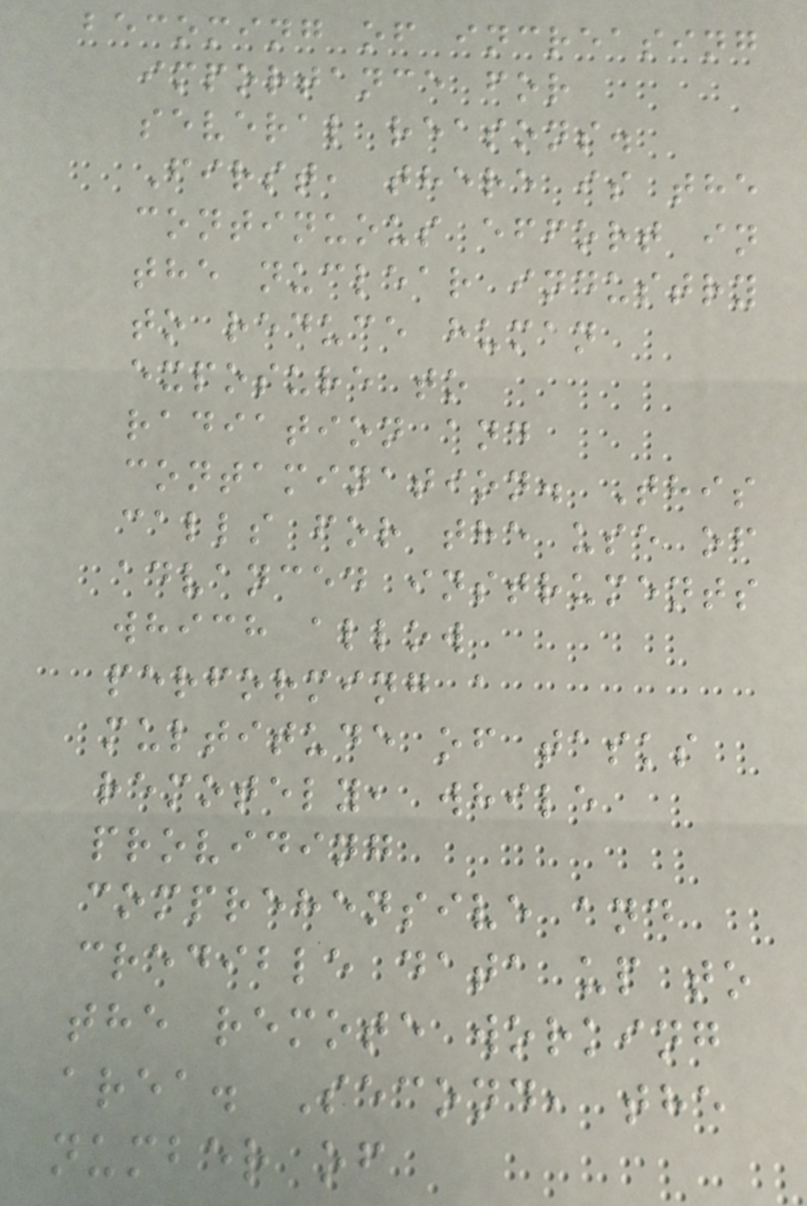becoming of increasing
importance for
several reasons.
First, there is the
continuous effort in
the nuclear industry
to reduce human
exposure to
radiation and
contamination. This
calls for the use of
advanced instruments
which allow
performing a
multitude of tasks
remotely, while
providing
comprehensive and
credible data up to
the remote working
area. Second, the
number of
